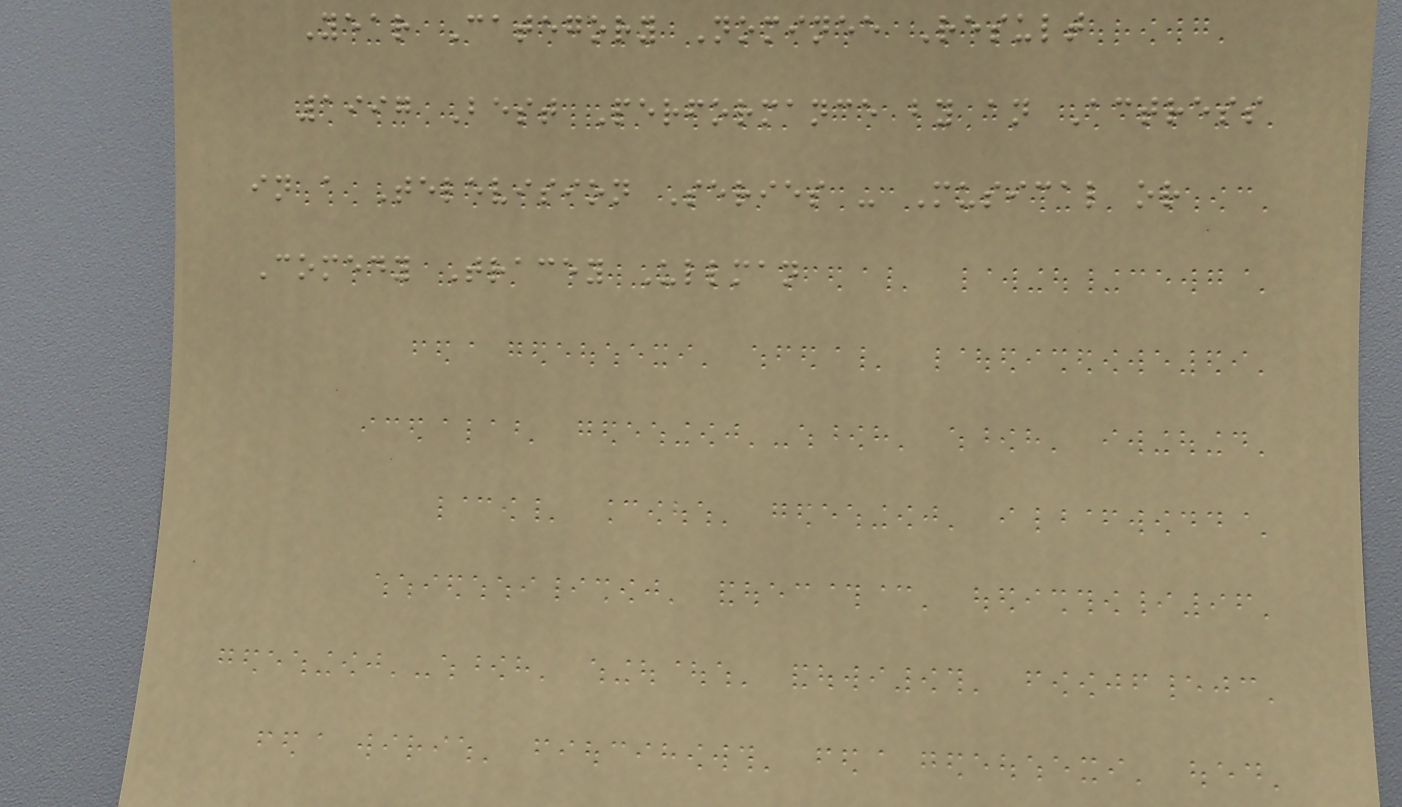Year Category Nominee Result
1997 Best Performance by an Actress
in a Television Series - Musical or
Comedy Tracey Ullman
